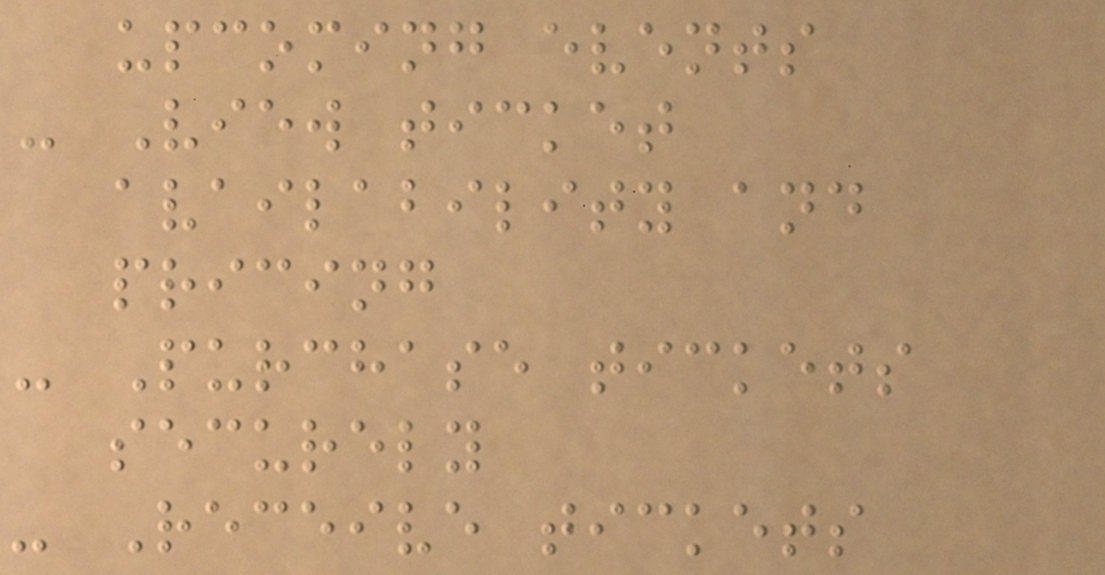upcoming events
- View ticket
availability and
pricing
- Purchase tickets
securely
- Receive tickets
